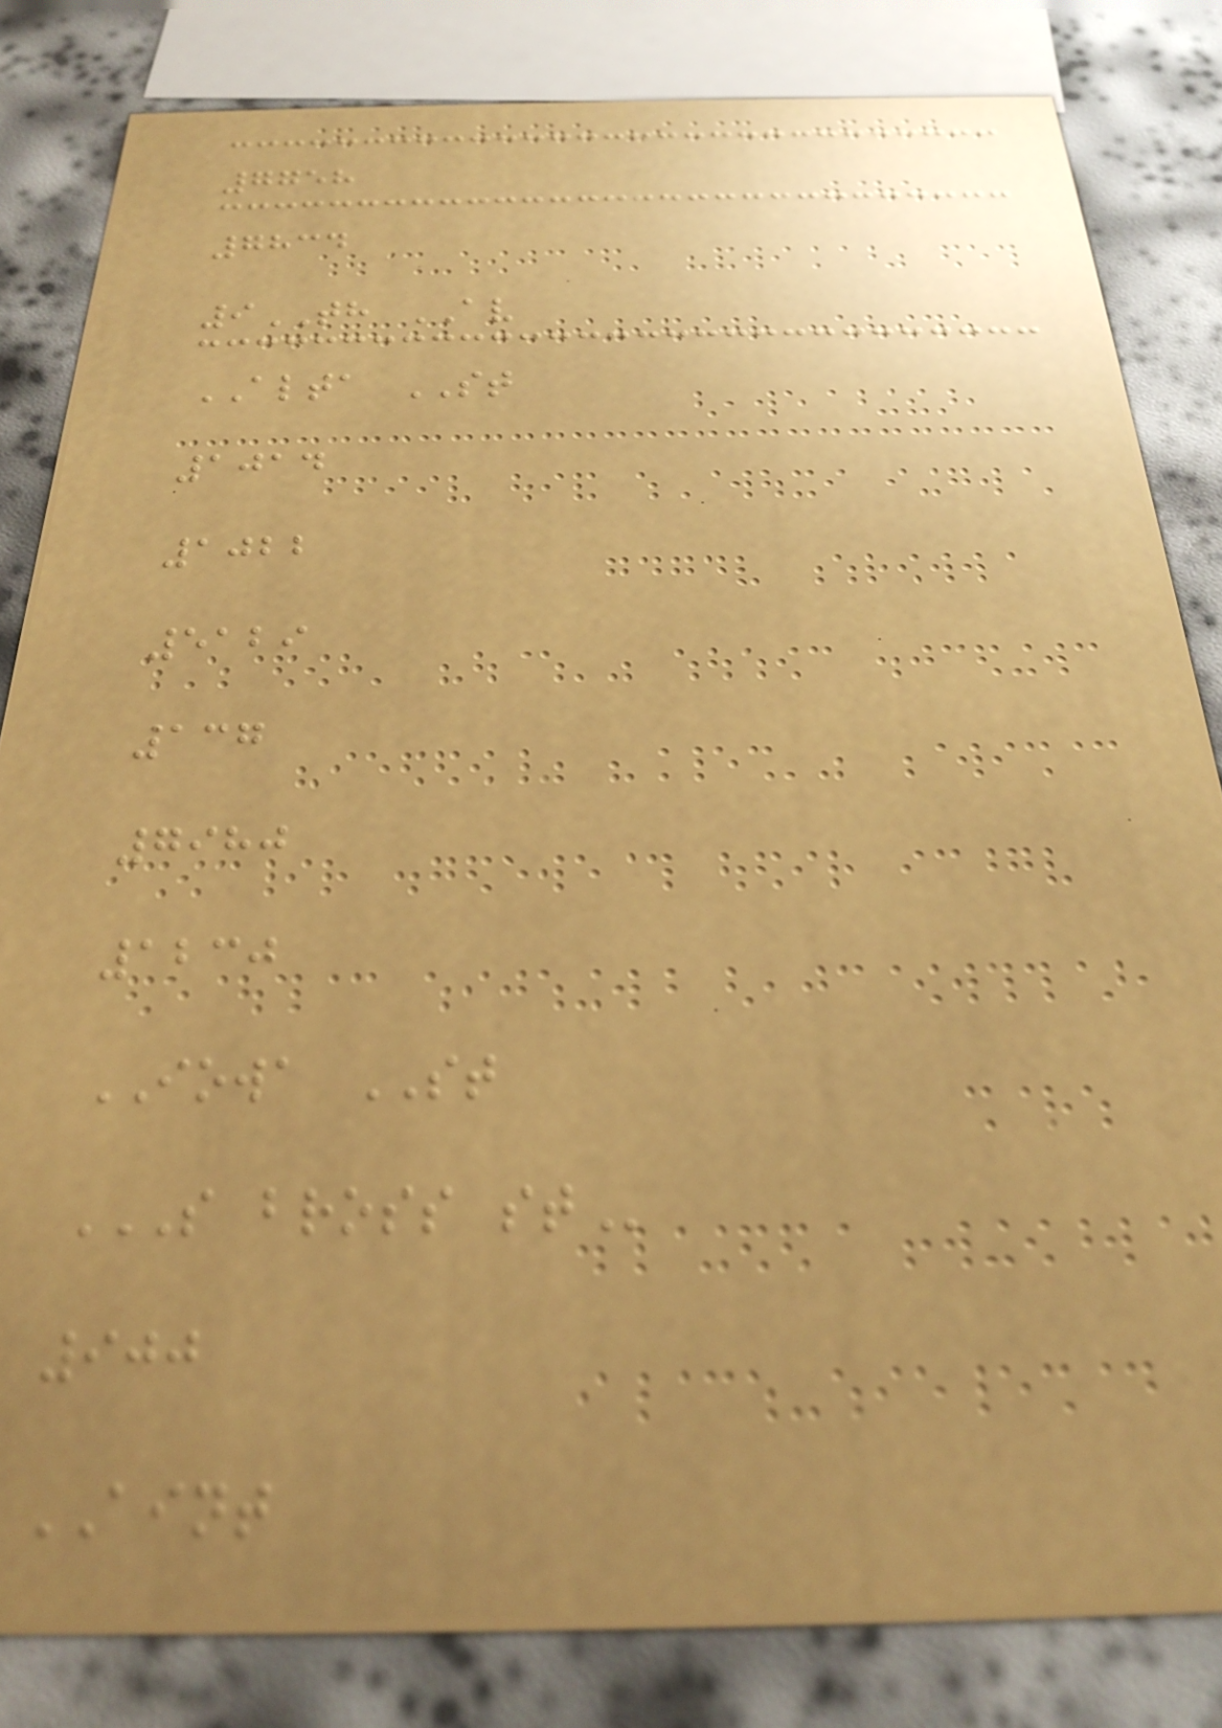7758
7834
9TH AV
ALTA ST
1014
1022
5129
137
7980
1230
IOWA ST
S BROSS ST
900
AINT
